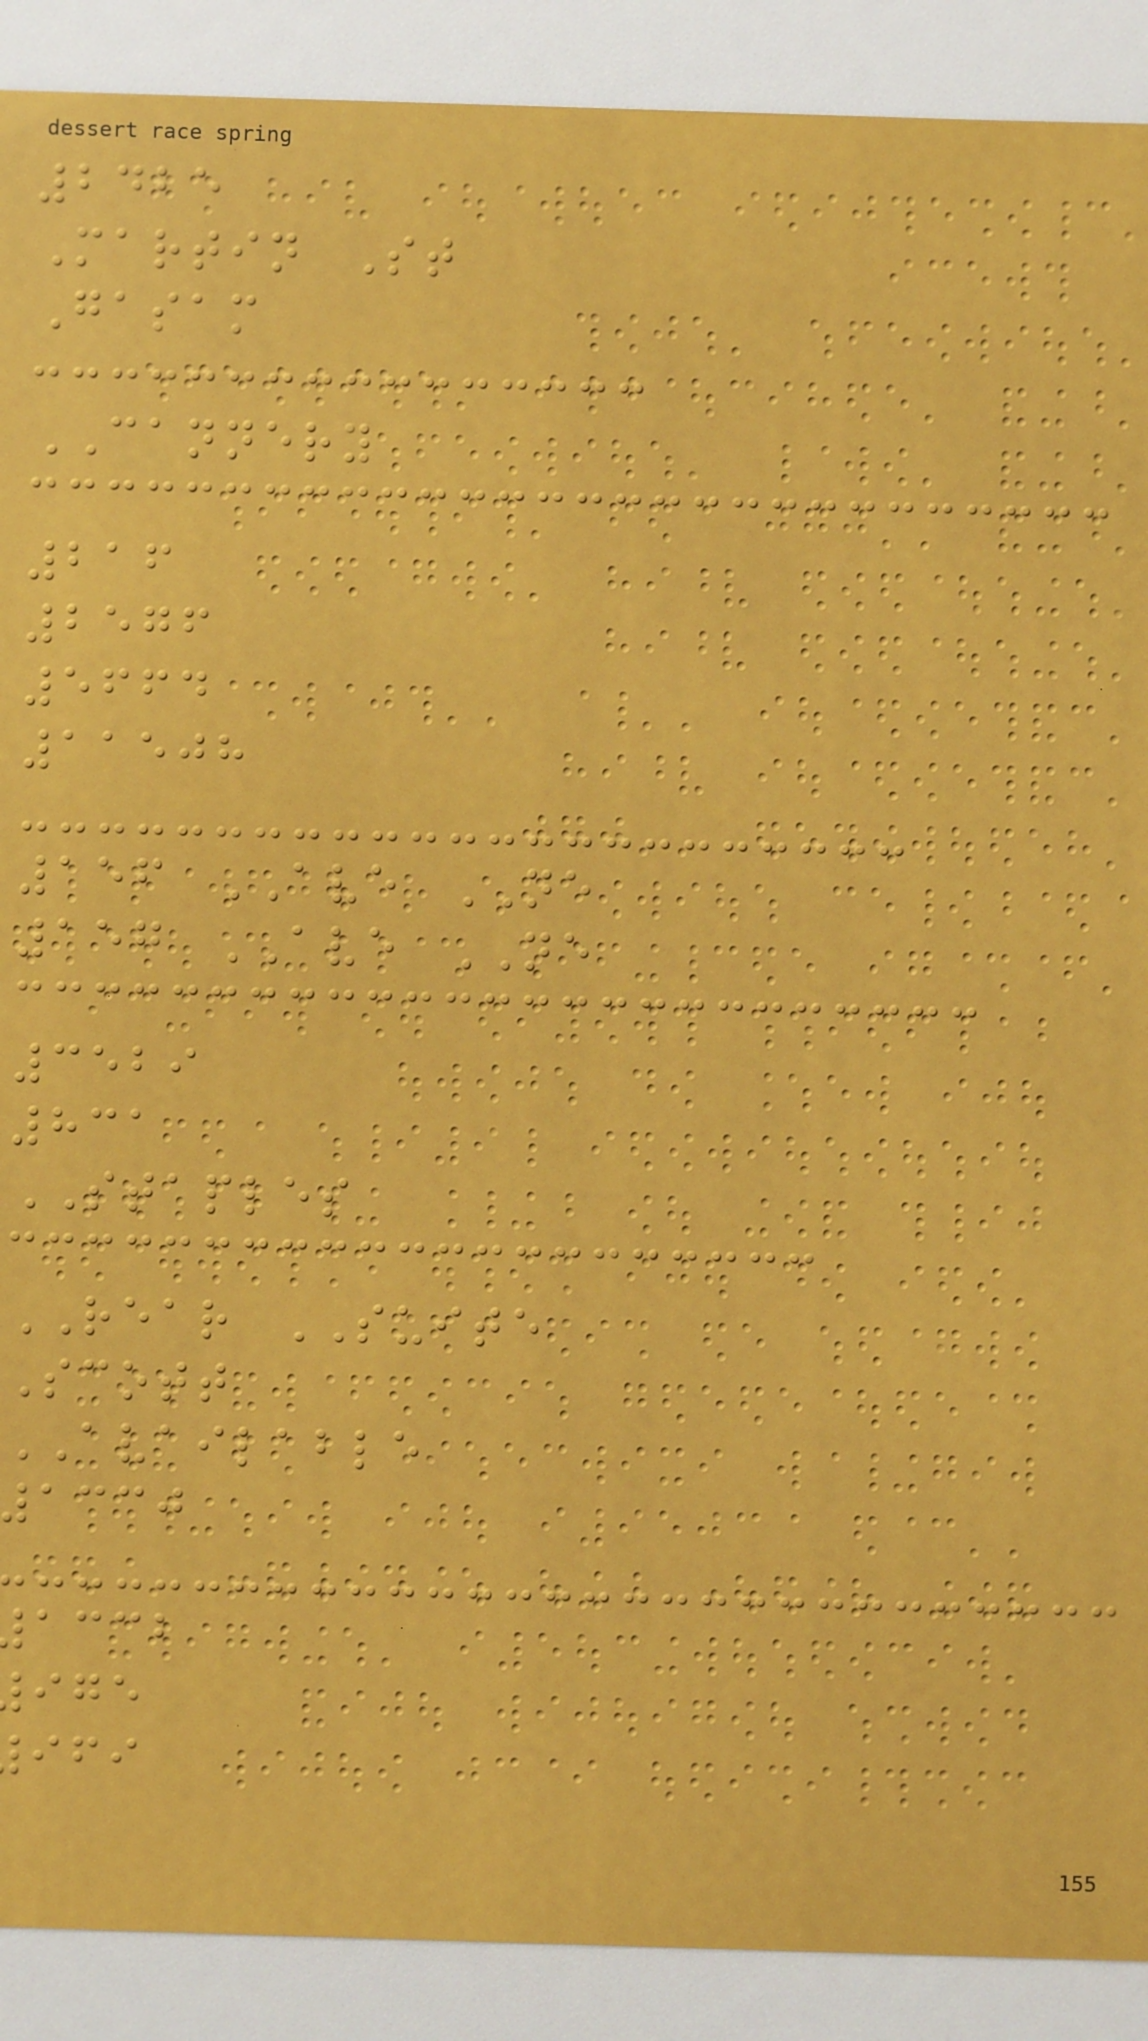2425
Martin St
Gasam
CANNERY
216
2576
5664
11508
156 AVE NE
157 AVE NE
3529
831
STAPLES
REAR SUITE
Scott
AVAILABLE
accj
accb
